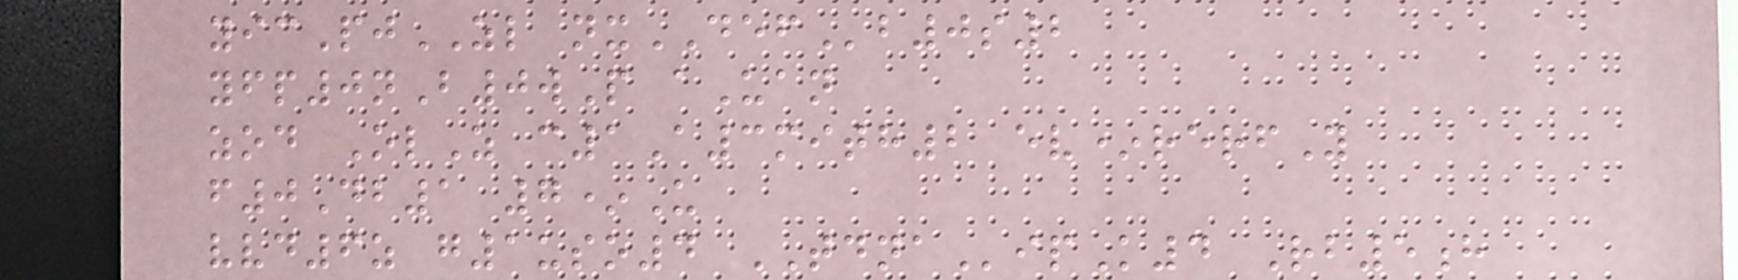yicPjZL nxDEFb0s2
yfp0nB0wP aUan
zod OlZ c1A3mith2 ev*rerfY
f0Db1 7*U
vvd6z g1uso4 TDNAipK4 Rb5h
